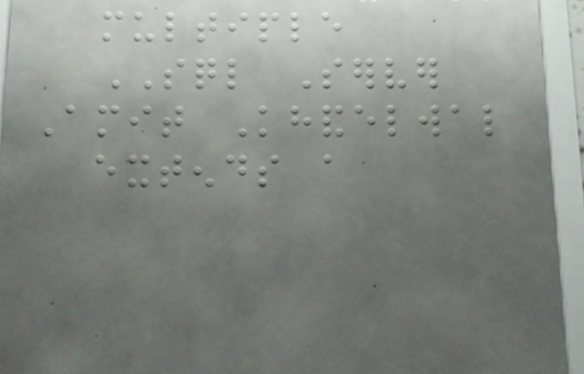multiple
SQL Server
Amit Khandelwal
extends a
